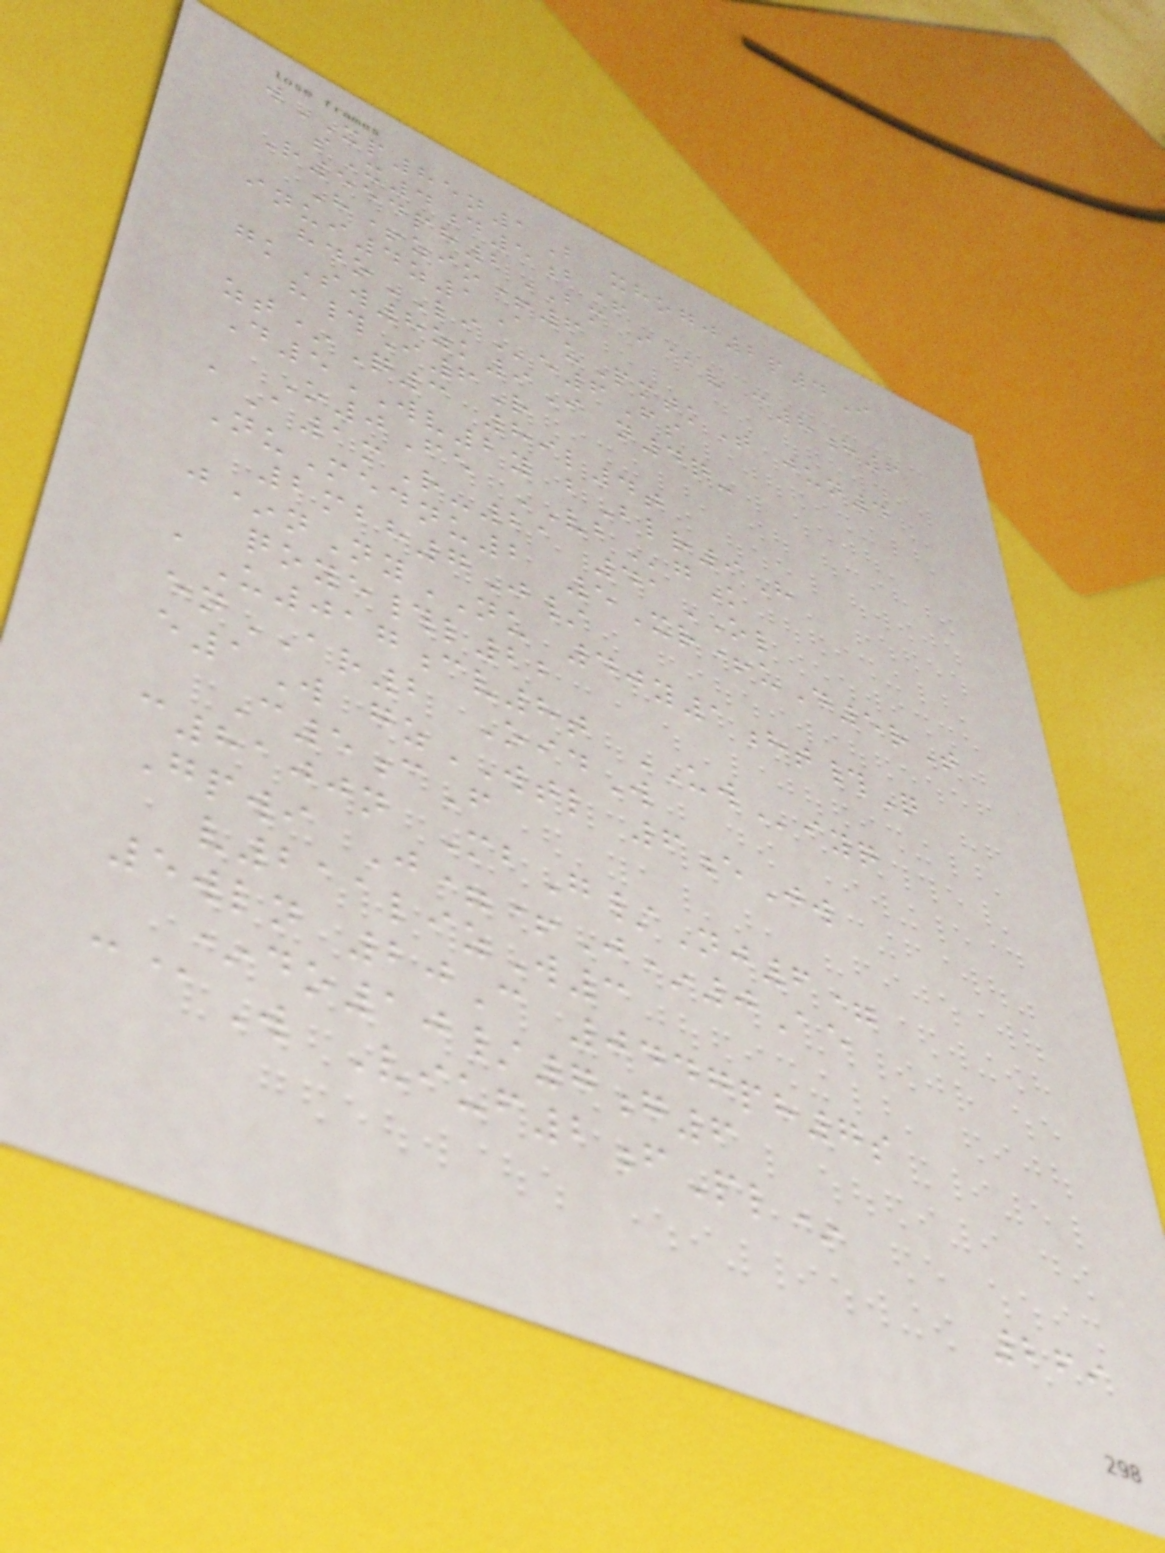wXP85n1B xhogj2p4I
sX4d5b+
R554ph2BM i@v c8h6
H+zio+6
inui4z1A uPmtkT jun4
hdoLIe6Fs
gkSw8zk9I n4q-
h#I6R
zt*Q3 89l4t
D5WV2y bBlr9H
O0Fe VBgK
aA1mR-21 41OL
NuMednu2 5Xr+uD5rT
2mbh7J/
j*nNyNU 40y1ht#Q
qoye#l22
aU017cv8t UWiyq
enAR2 OidW
e1W gzWTL 6eJw
C5cF
c8100n MbG/Nj6=
Gpwi J=+J*0Ae
v211lizW3
5wln 20C 0447ph7s
*do10/7g6
c@W Viuf2fPl*
269
